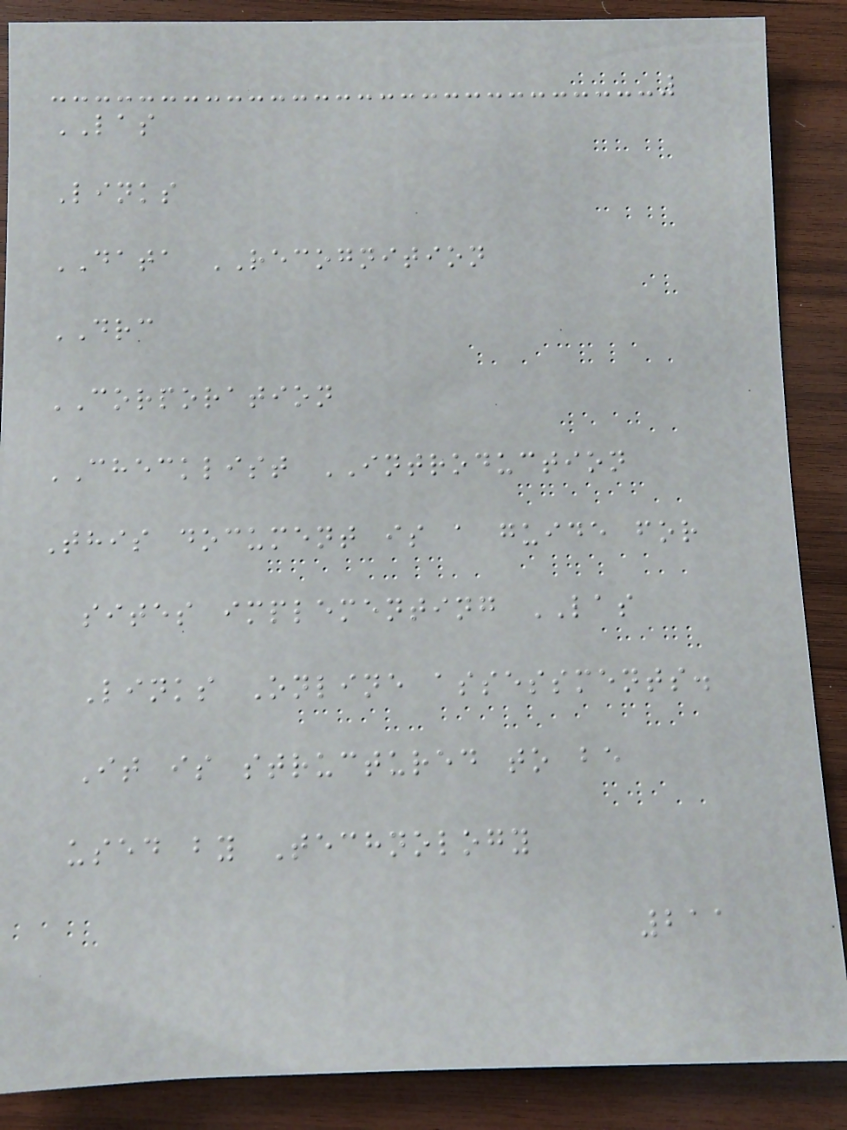LAS
Links
DATA RECOGNITION
DRC
CORPORATION
CHECKLIST INTRODUCTION
This document is a guide for
sites implementing LAS
Links Online assessments.
It is structured to be
used by Technology
211
